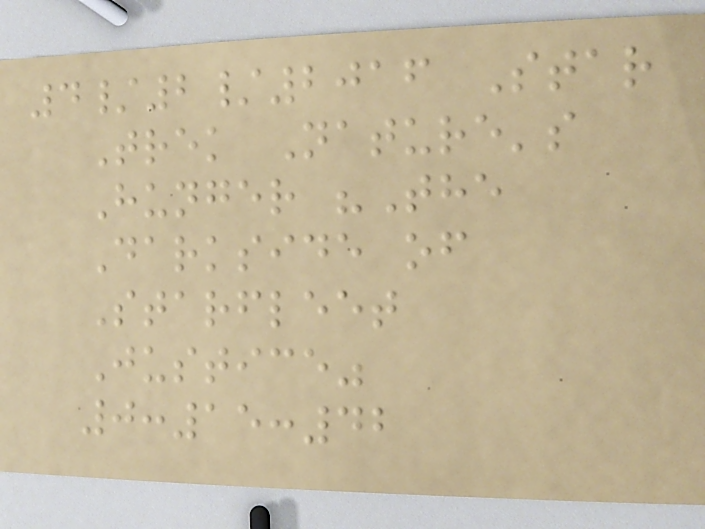4/2/2016 Star
Trek Nature's
Hunger "The
Darkside of
Starfleet
Justice"
0:15:42
